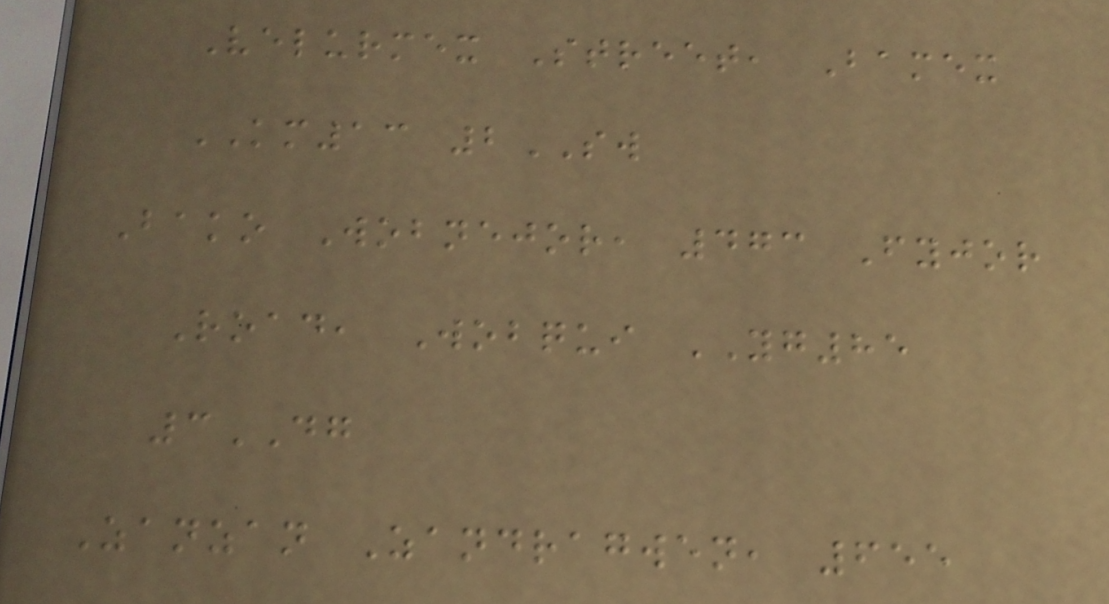Velurmex Street, Bamex
KM13 2SW
Bako Wobnejor, 473 Fyjor
Road, Wobqui YG85
3DG
Zanzan Zandragwen, 655
